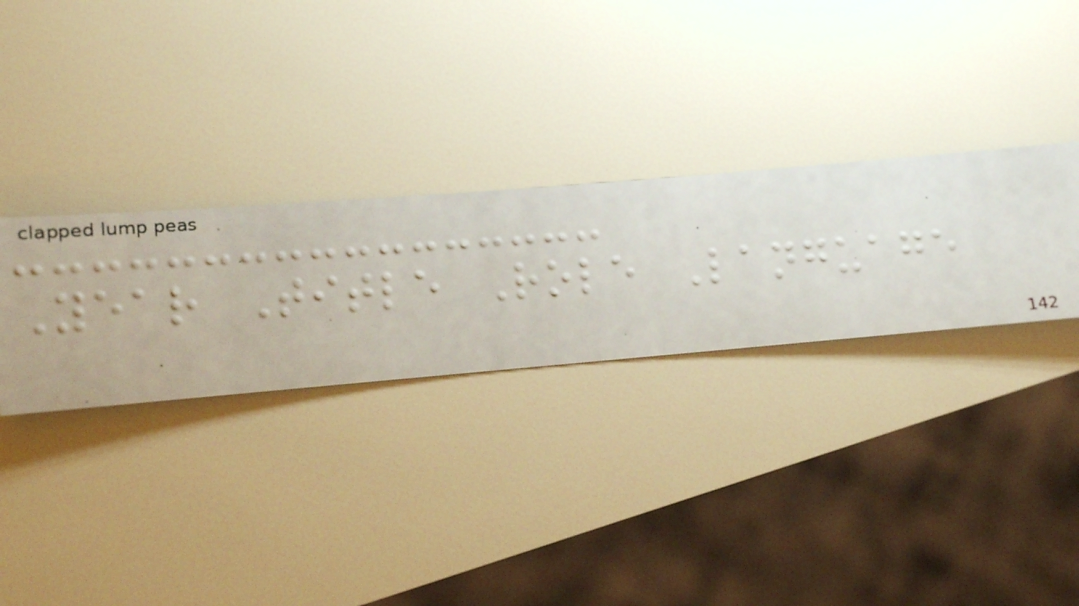Year Title Role Language
